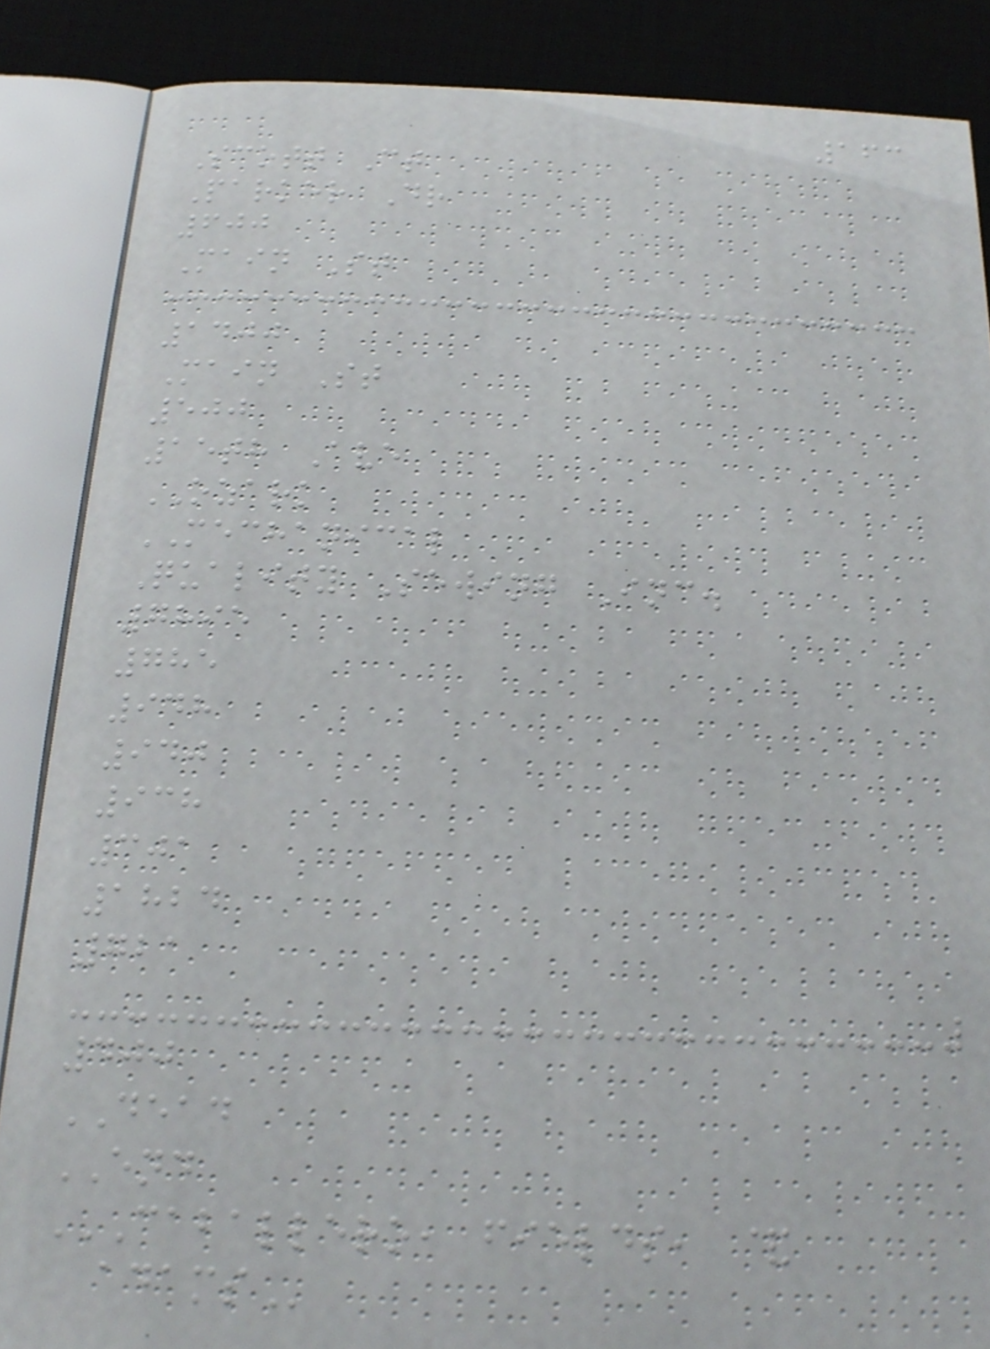163
Scott Ct
Parker Dr
600
Main St
1400
Main St
500
15th Ave
OZARK
MECHANICAL
Quality Sewing Inc.
7895
785
948
940
938
301
1824
721
400
DEAD
END
CABALLERO, FIELDS, &
ADAMS
